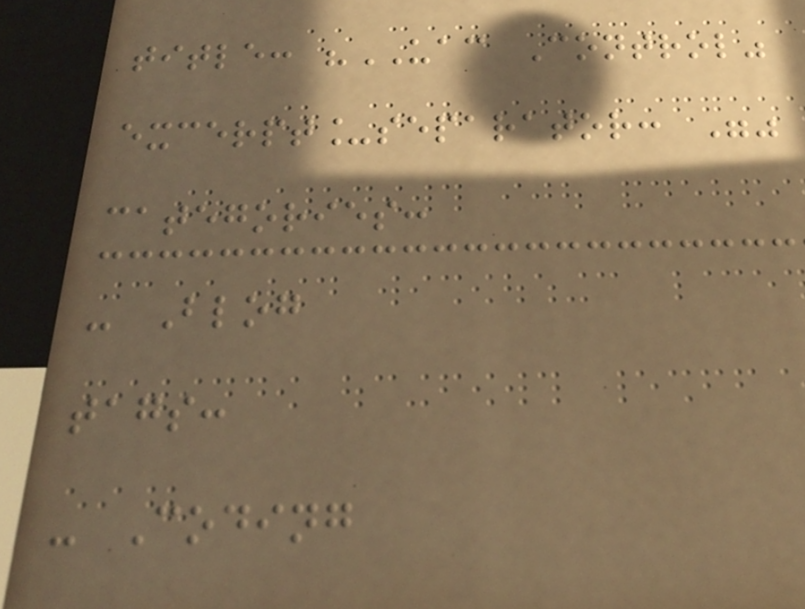title: "UAC Control"
excerpt_separator: ""
categories:
- Blog
tags:
- Coding
